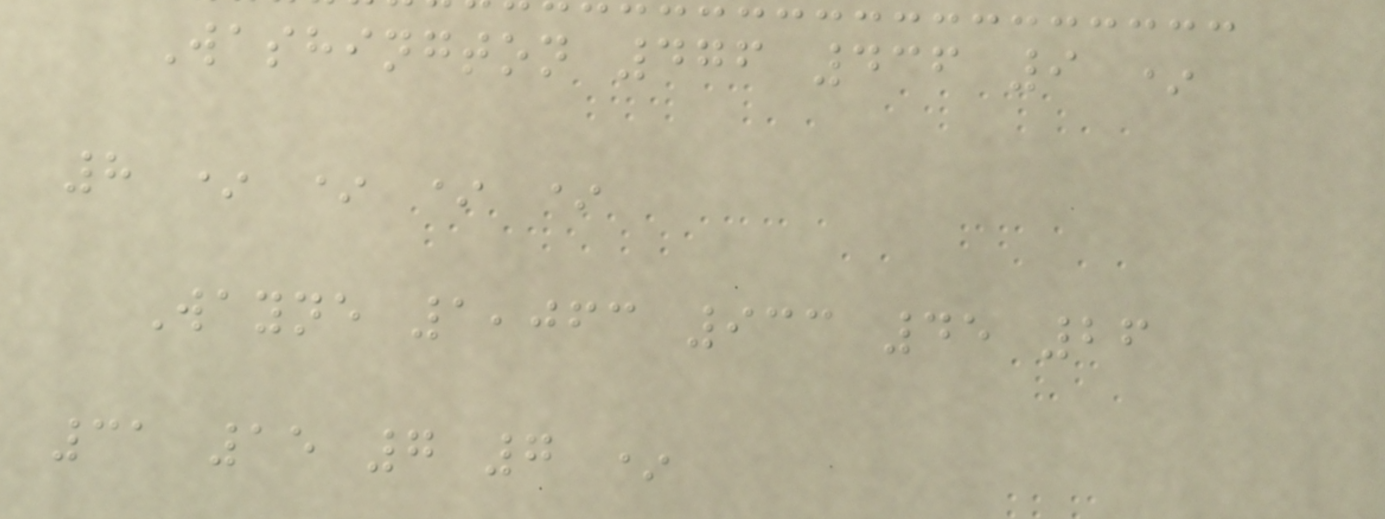Washington 476 436 9 *
8 * * * *
Wayne 1,063 933 45 26
31 15 7 7 *
